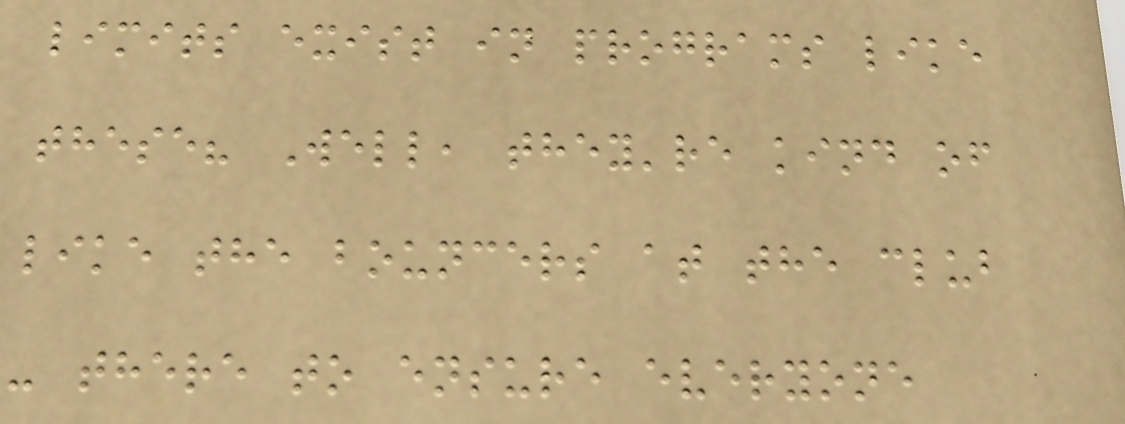limits exist in programs like
these? Well, they're kind of
like the bouncers at the club
- there to ensure everyone
